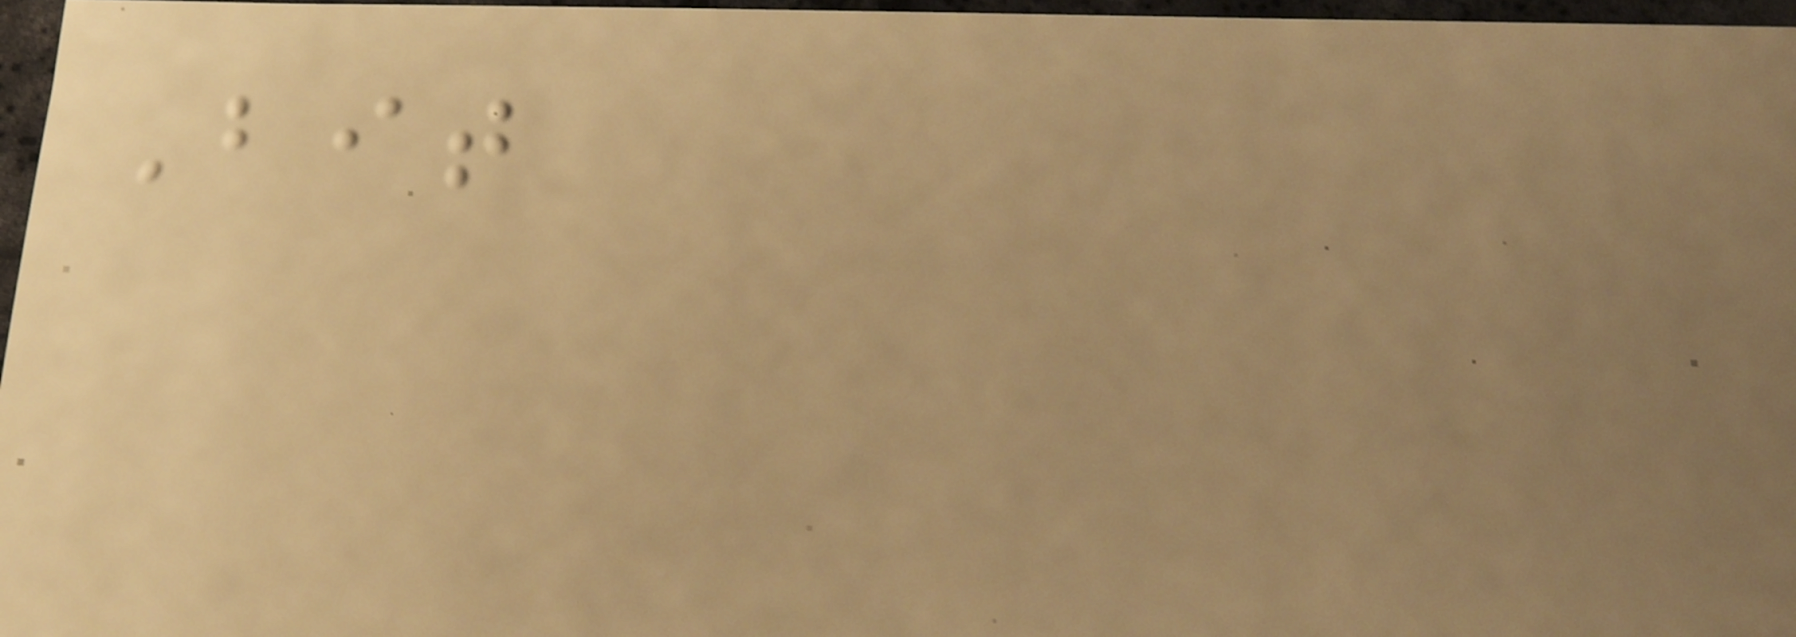Bit
